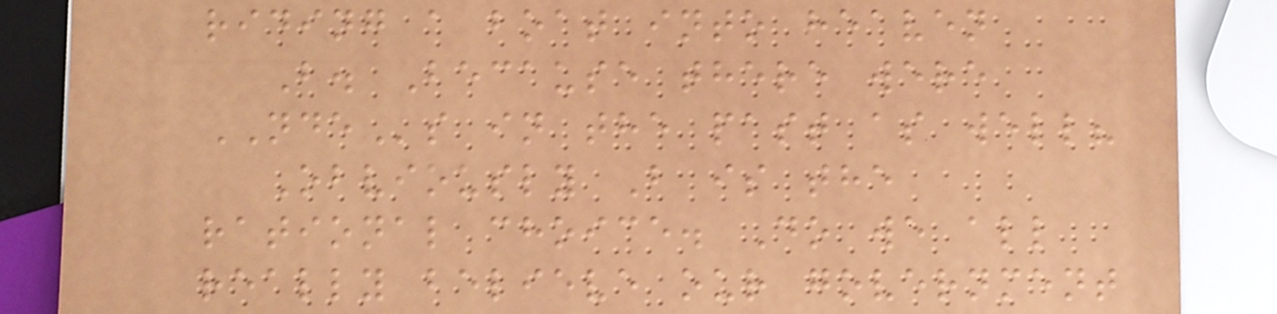riding a boat into heaven
B. Because there were
NDEs in the past as well?
Obviously B is the
rational choice. Do we all
really believe our government
